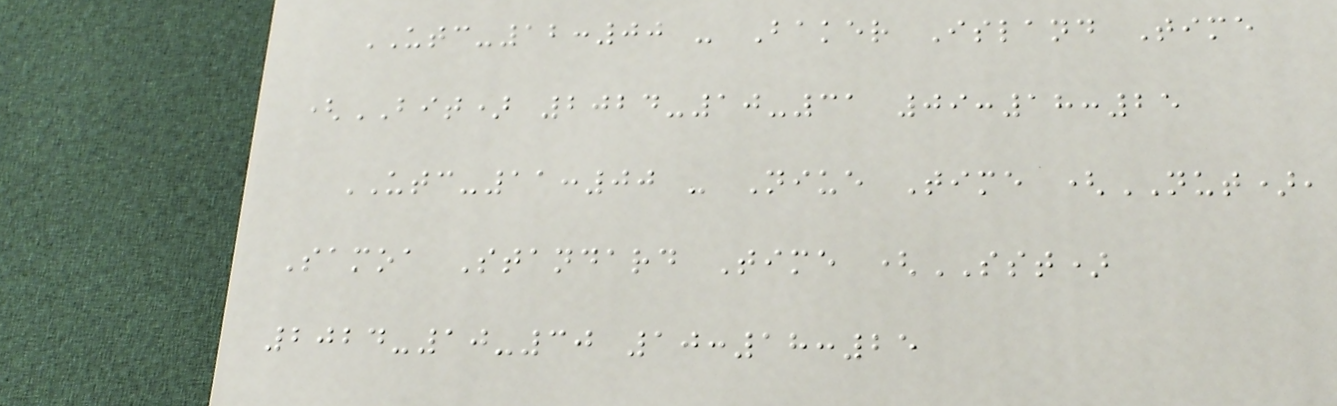UTC-12:00 - Baker Island Time
(BIT) 2024-10-31 09:18:25
UTC-11:00 - Niue Time (NUT),
Samoa Standard Time (SST)
2024-10-30 10:18:25
